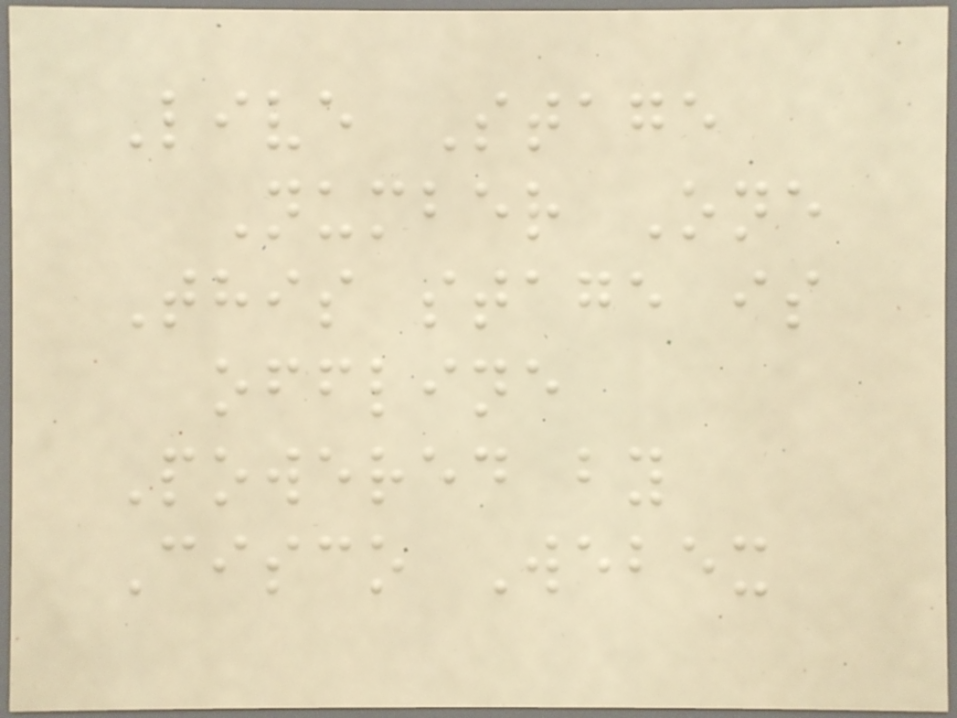Live Stage
Number One
This stage is
offline
Powered by
Cisco Webex
